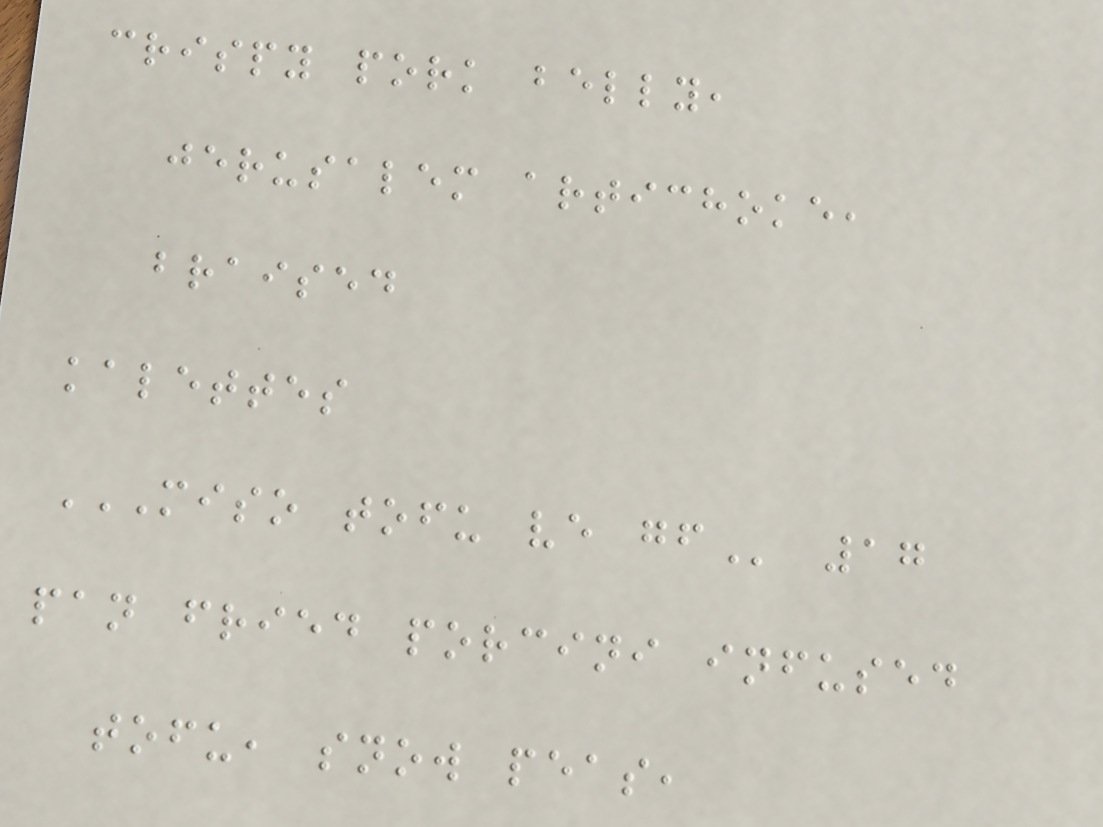crispy pork belly,
jerusalem artichoke,
braised
kalettes
MISO TOFU VE GF 17
pan fried porcini infused
tofu, snow peas,
